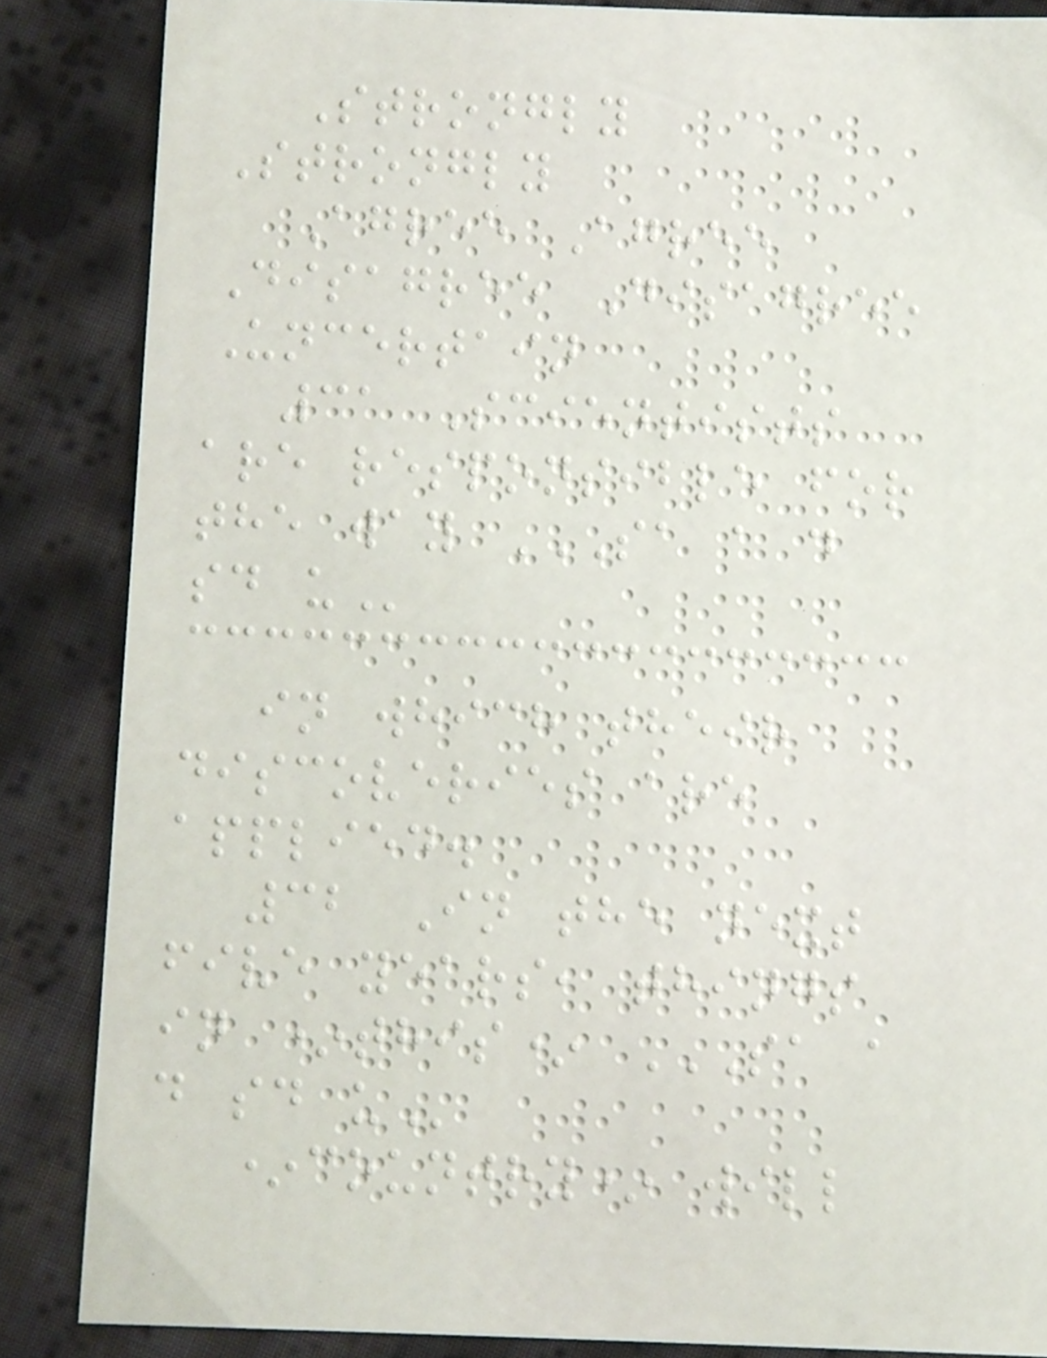Strongly
Strongly
Agree Agree
Disagree Disagree
Uncertain
31 Scientists
are responsible for
the way SA A D
SD U
in which their
discoveries are
applied.
32 In the next
five years, things
in *this* SA A
D SD U
*country* will
